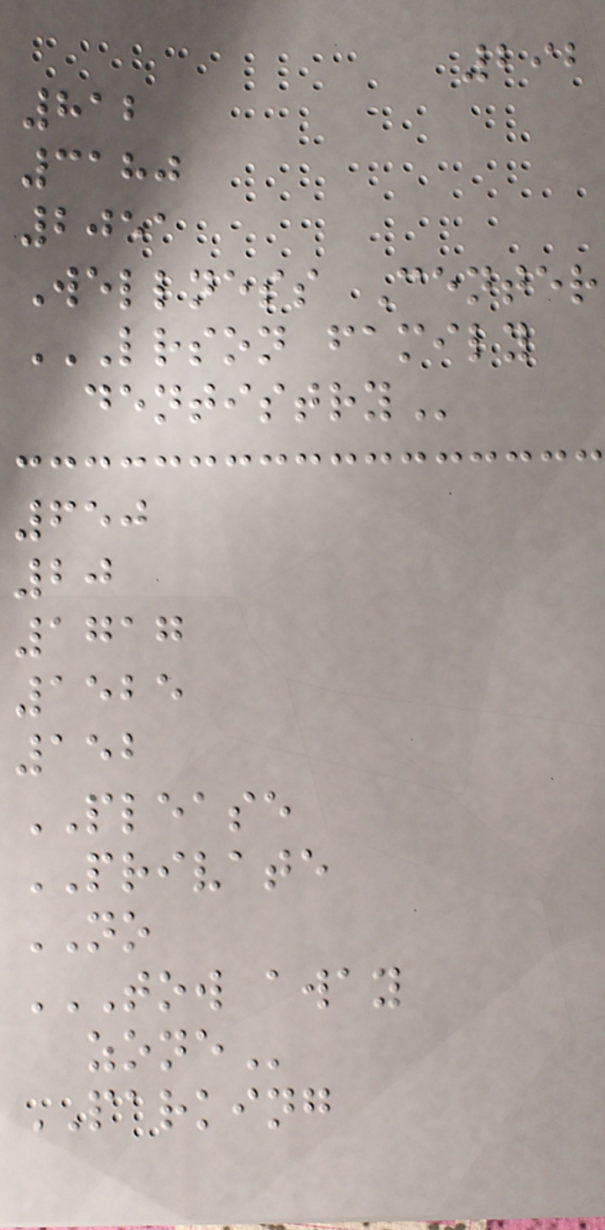292
812
3180
2051
Wellness Center
LRSON FAMILY
DENTISTRY
650
20
1717
1525
152
PLEASE
PRIVATE
NO
TOW AWAY
ZONE
PARKING
